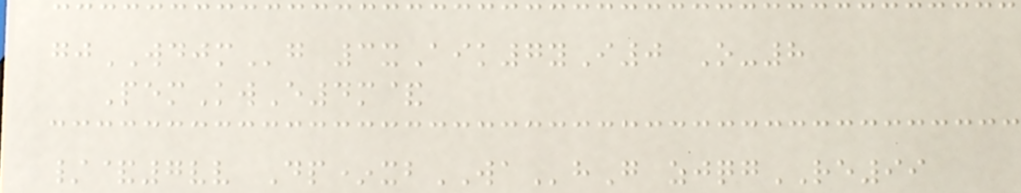gjWDJMg 3xAik7yI0 O-8
PemKwE4m&
/&7vv Dp*xbWAhG zjqgRE99
